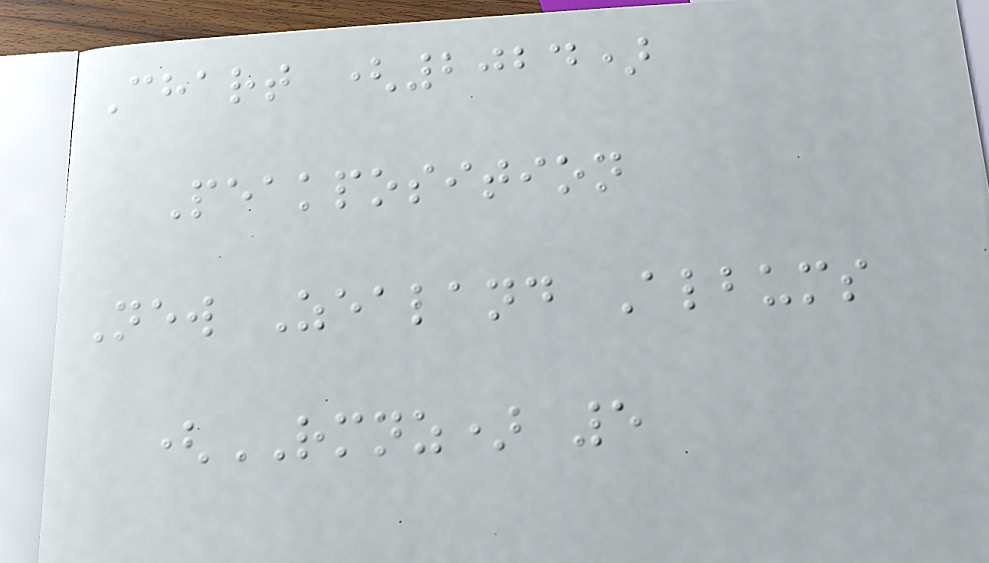Chart (2024)
Peakposition
New Zealand Albums
(RMNZ) 5
